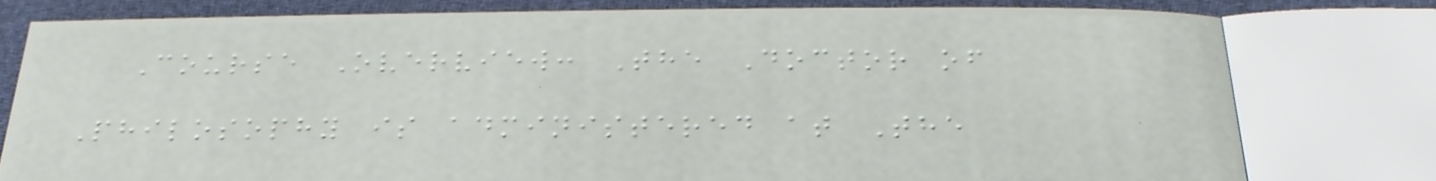Course Overview: The Doctor of
Philosophy is administered at The
